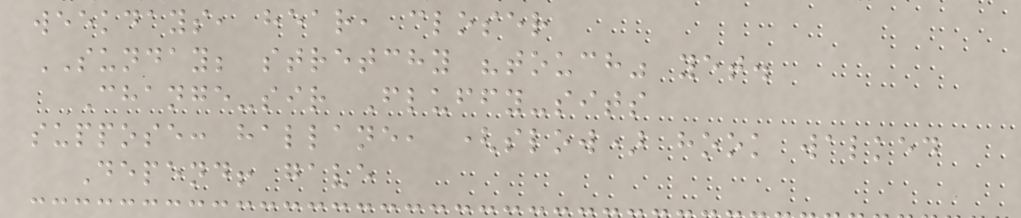weekdays, hear, closer
SUNDAY; stretchy "touch" yet.
Change-sir Fluffy-sits
suppose: hallane, (slow) hook walked
Depend! gave
